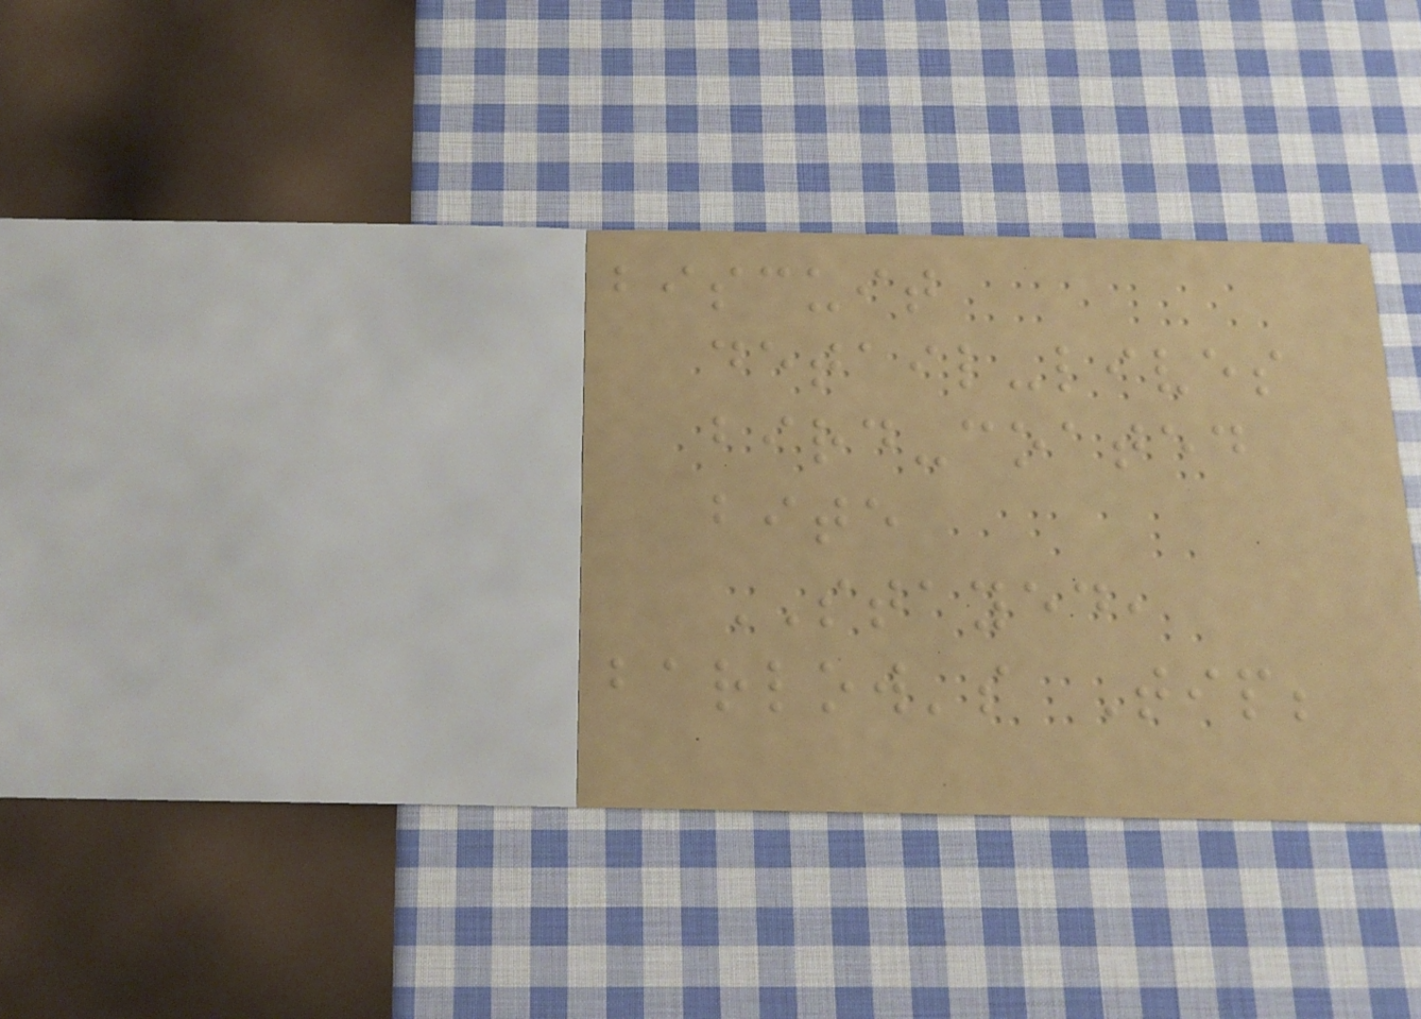biscuit
detail-lives
bird-coated
bite
STAYED,
barlow's Tip;
